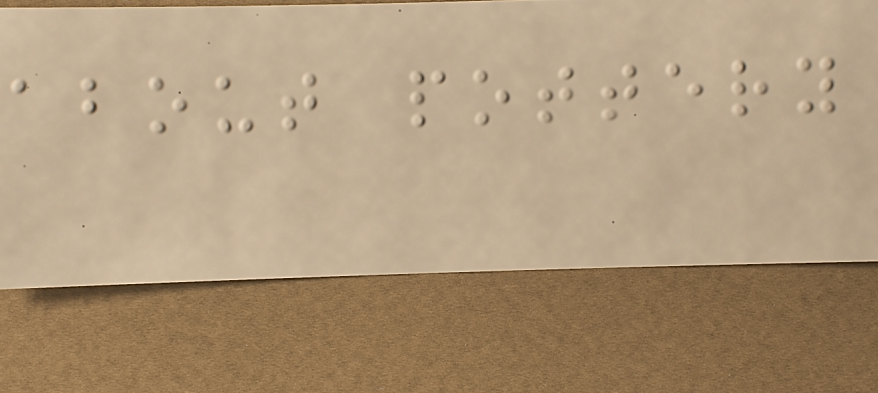about pottery
